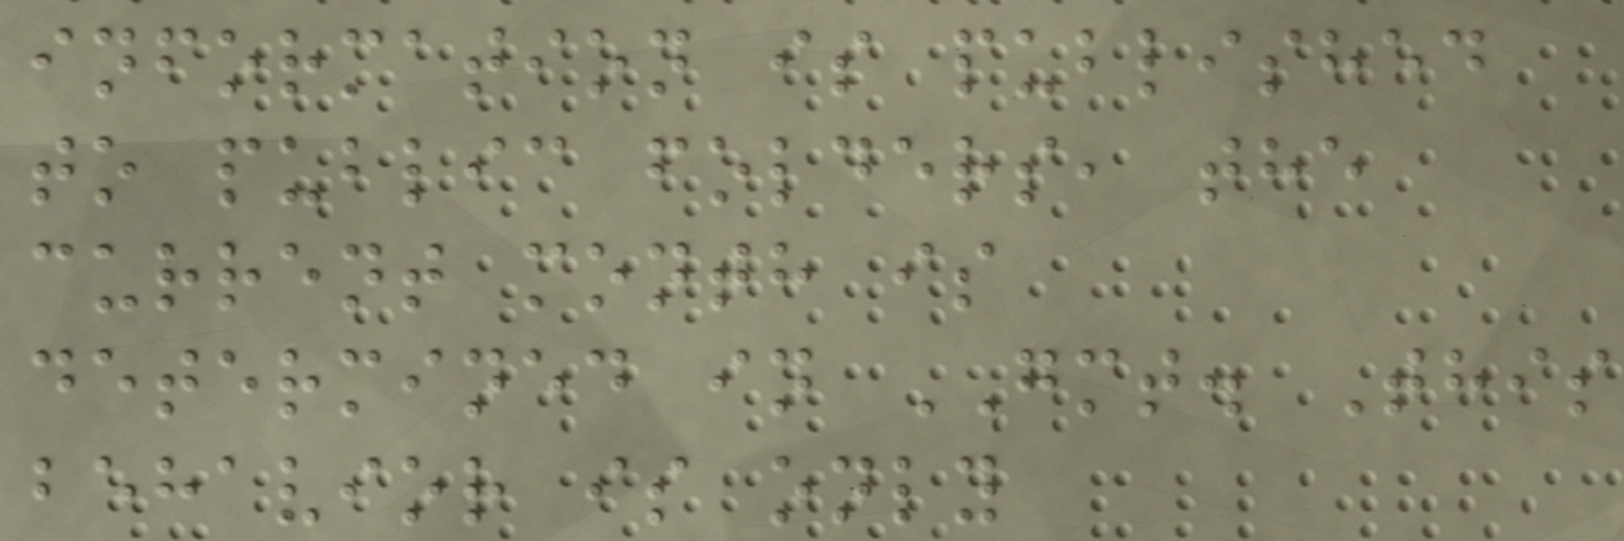information is published
to public folders, the
current month is
determined in GMT. This
behavior is only
